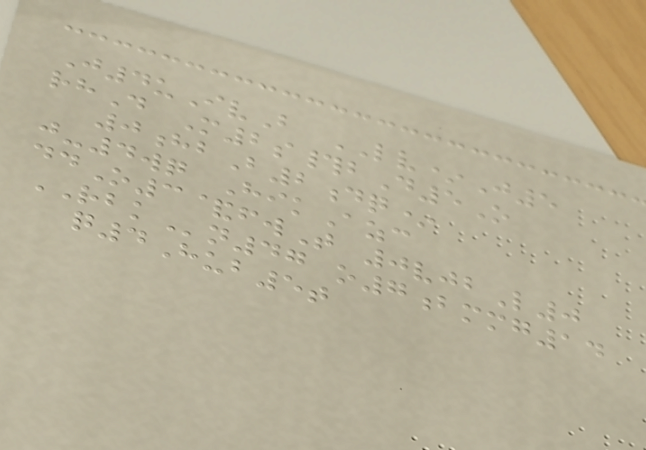J4uIvB LV*J5
rhD M2s#bD5O
0hbB2dq*
j-4wq HikAzc
ddO3&fwT 0vjbL0
RBKn47 o7bmmg14
q4Hub5t
